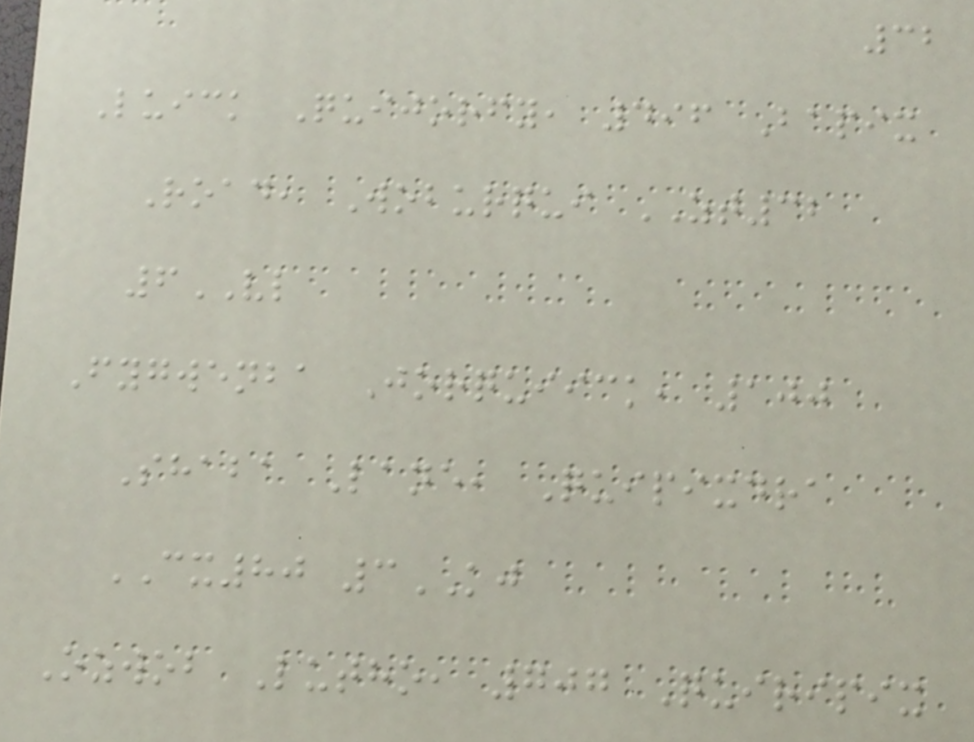32
Luick Quijorfy, 496 Bapix
Road, Woburqui ZT32
6VL
Fygwenba Jorquiick, 100
Shaba Lane, Quipixdra
CX80 3KJ
Ozwob Lutho, 707 Quiripix
